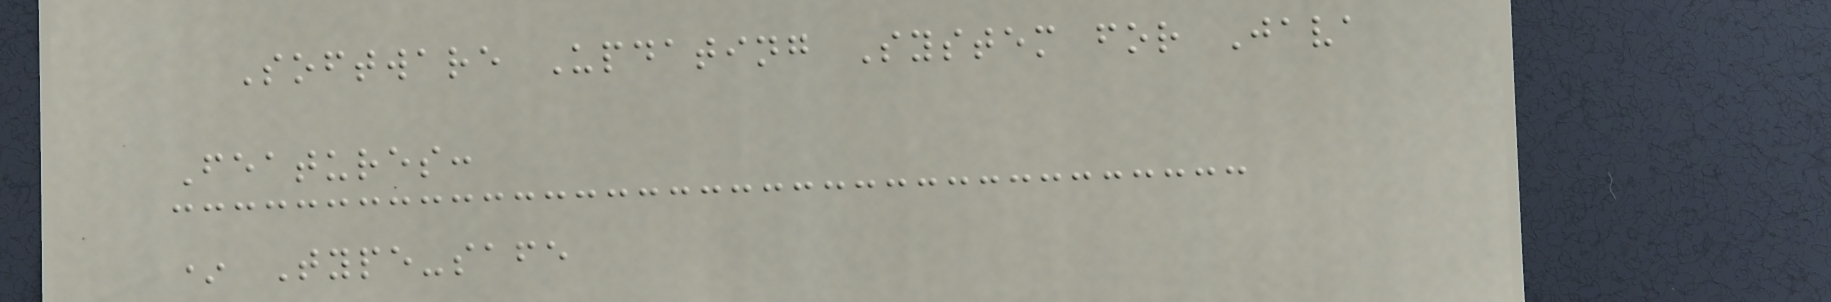Software Updating System for Java
Features:
* Type-safe
